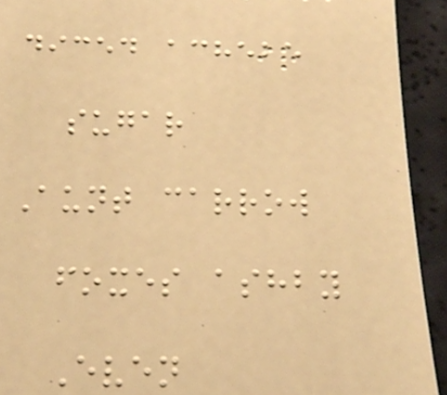diced achebe
sugar
Aunt carrow
foxes ashby
Even
